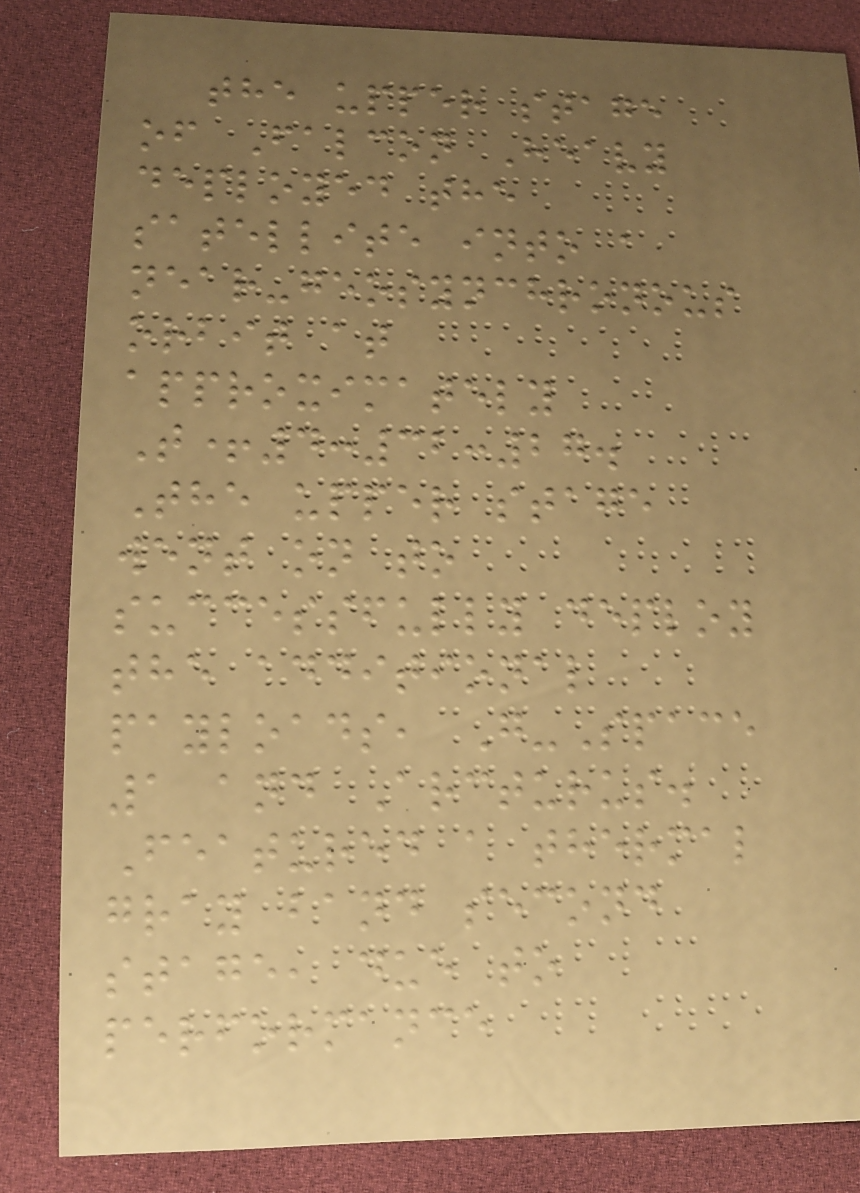the upper stage
of Falcon Heavy
deployed the
satellite into a
near-geosynchronous
orbit at
approximately
T+4:32:27.
The upper stage
went on to
successfully deploy
the additional
payloads, G-Space
1 and Arcturus.
Featured a thermal
gray band second
stage, due to
performance
